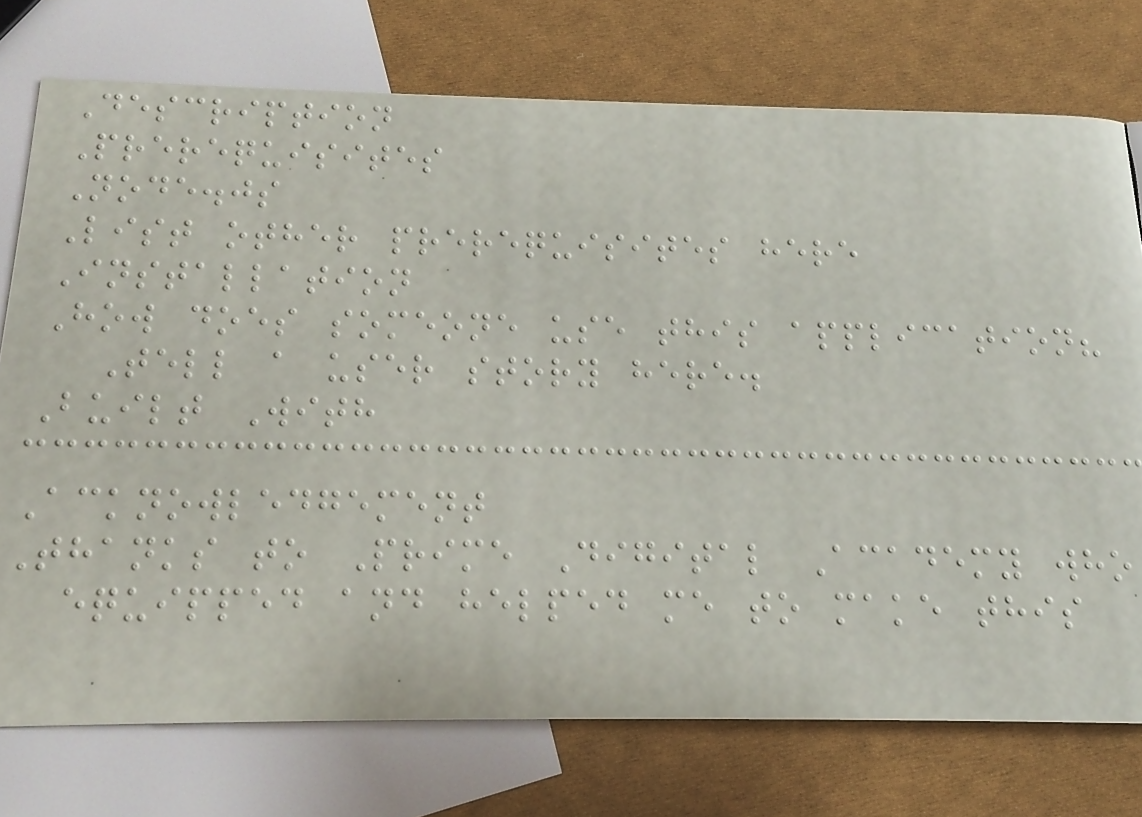Description
Prerequisites
Node.js
List other prerequisites here
Installation
How does someone use this application?
Tell a user story here.
Built With
Acknowledgement
Thanks to Prime Digital Academy who
equipped and helped me to make this
